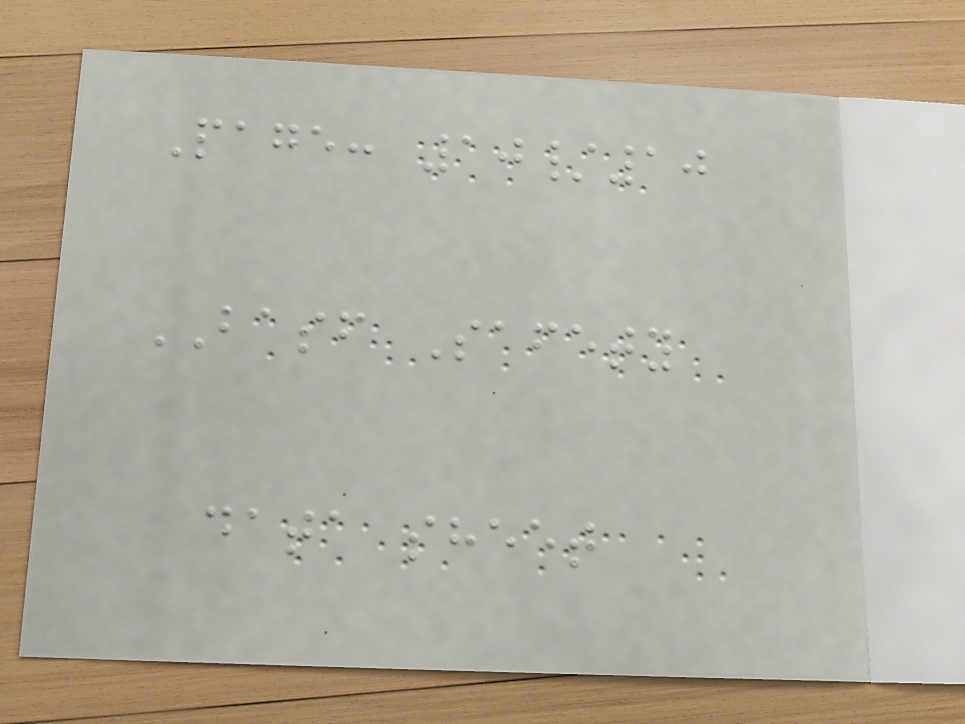Page: 10/10
BASF Safety
data sheet
